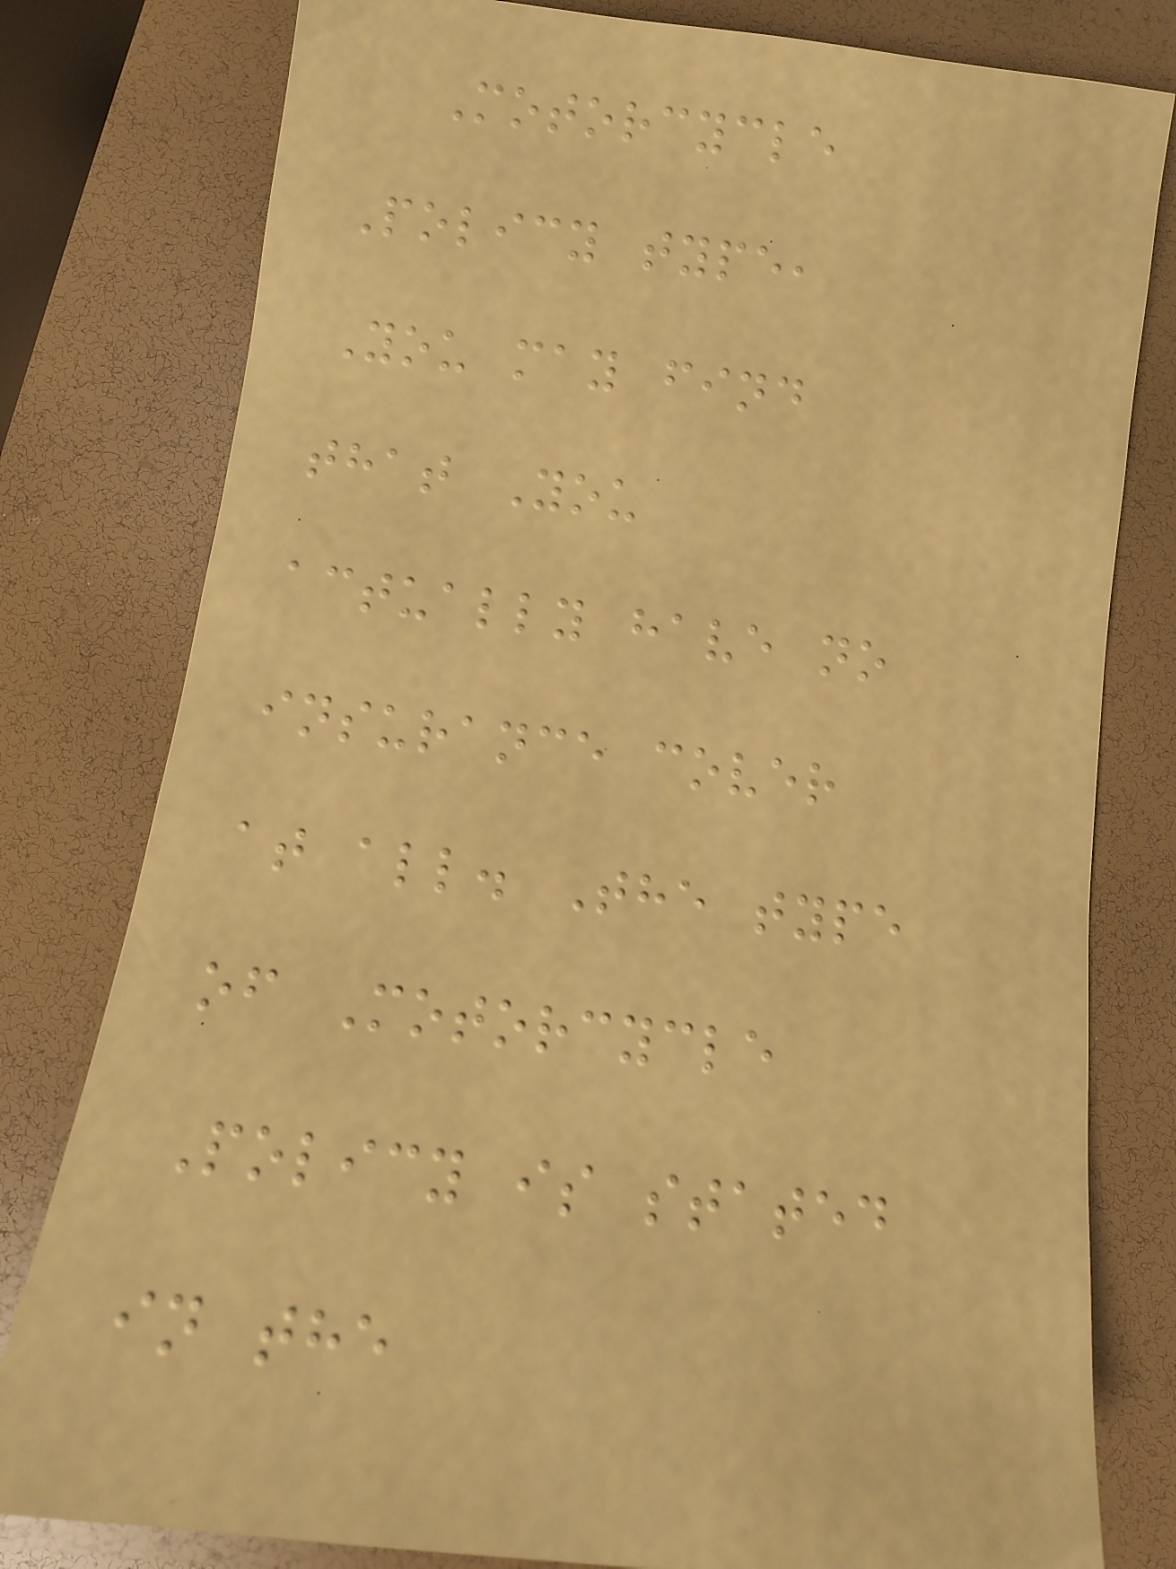Motorcycle
Policy type,
You may find
that You
actually have no
insurance cover
at all. The type
of Motorcycle
Policy is stated
in the
